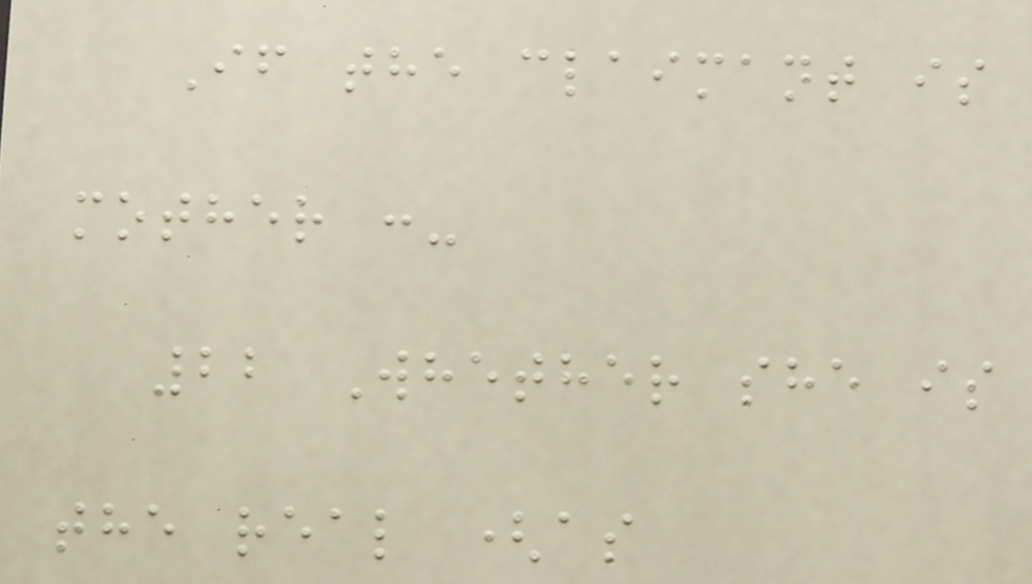If the claimant is
mother :-
22 Whether she is
the real (as
